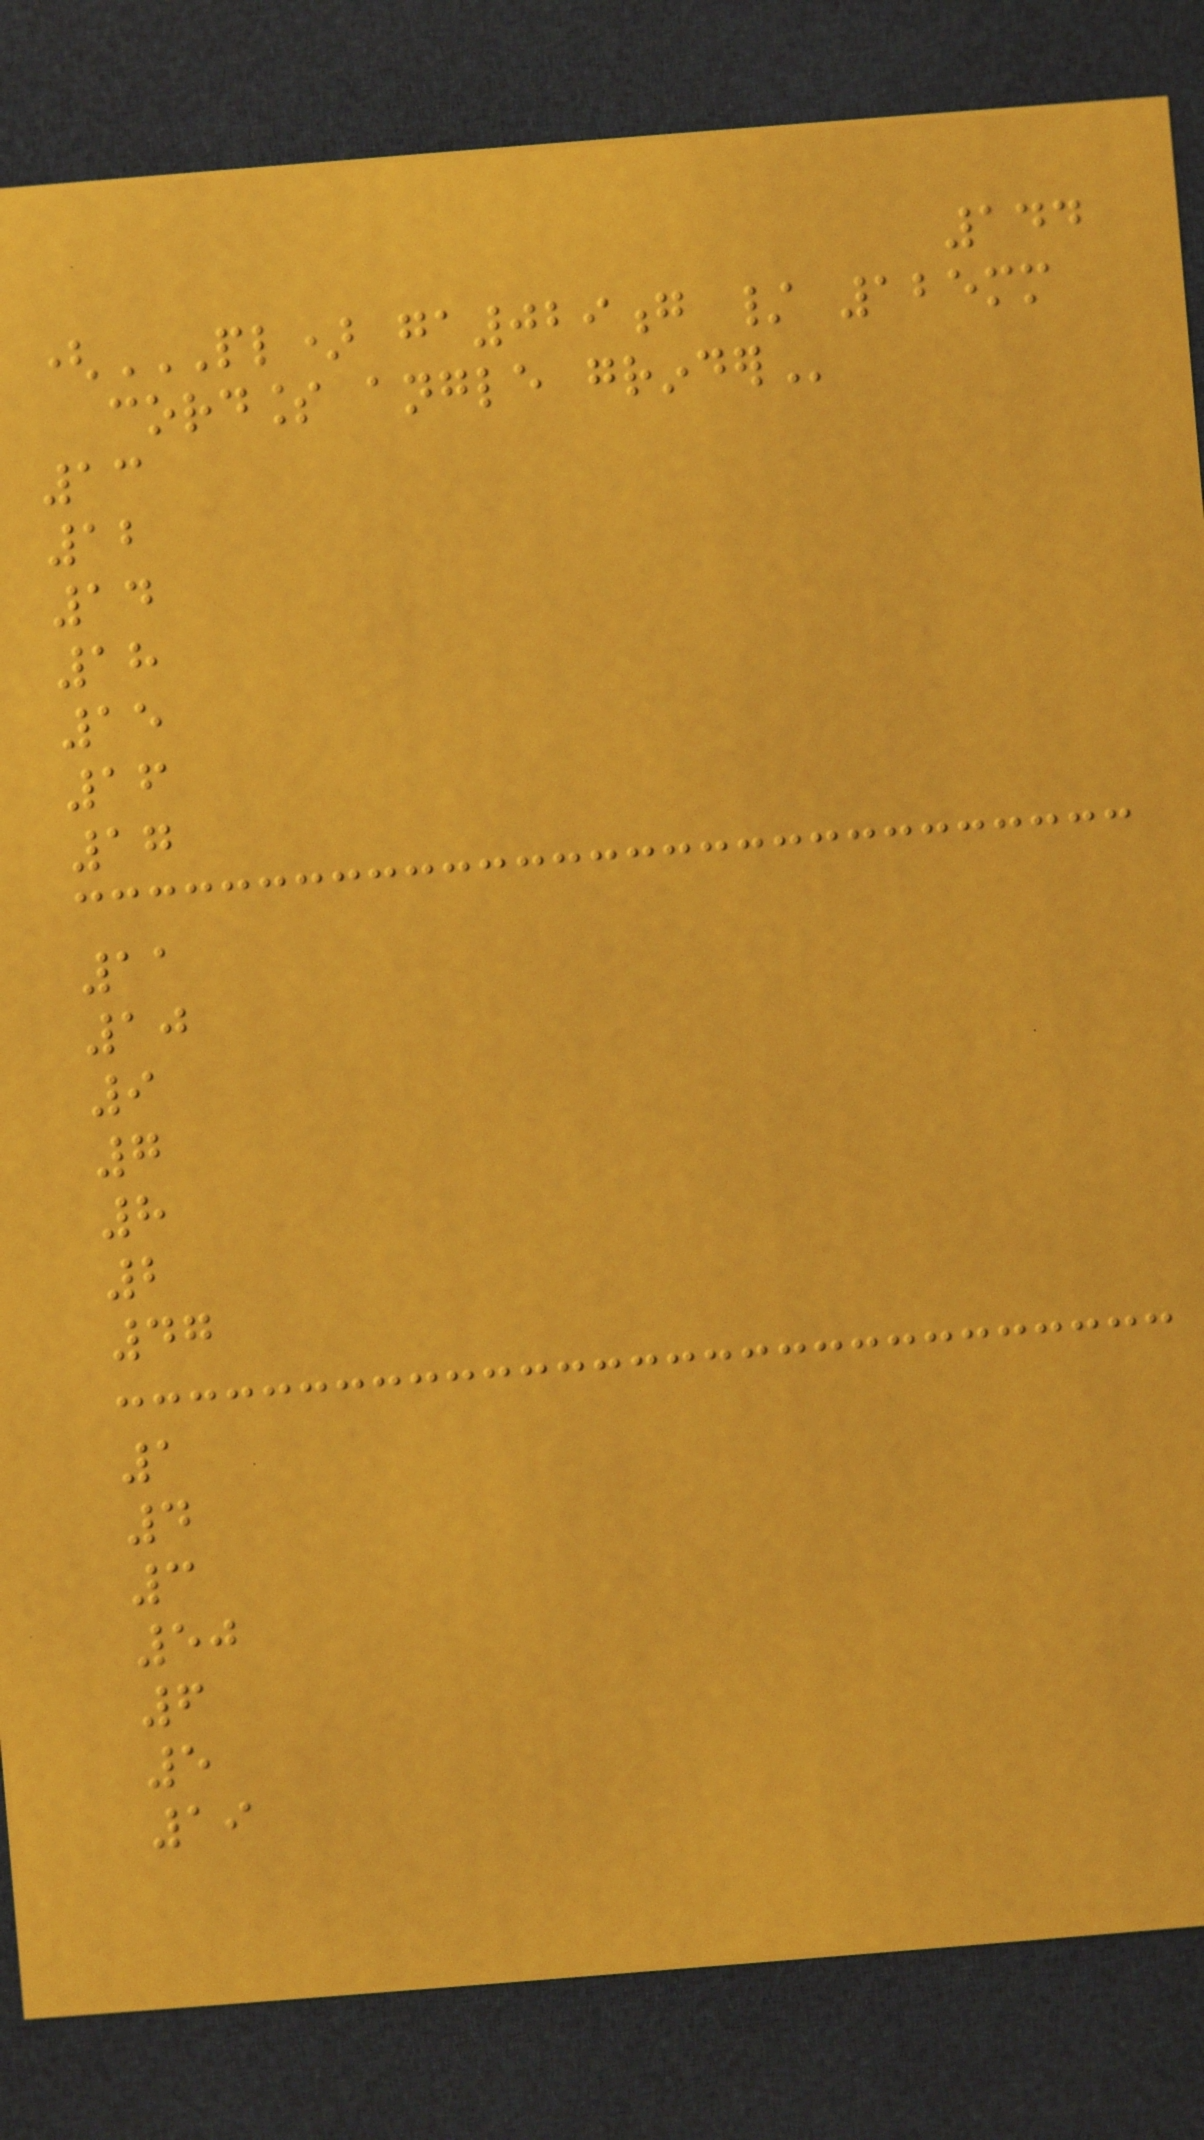144
(PL) GA029G / 125MM
CORDLESS ANGLE GRINDER
13
12
14
18
15
16
17
11
10
9
7
8
2
47
1
4
3
50
6
5
19
